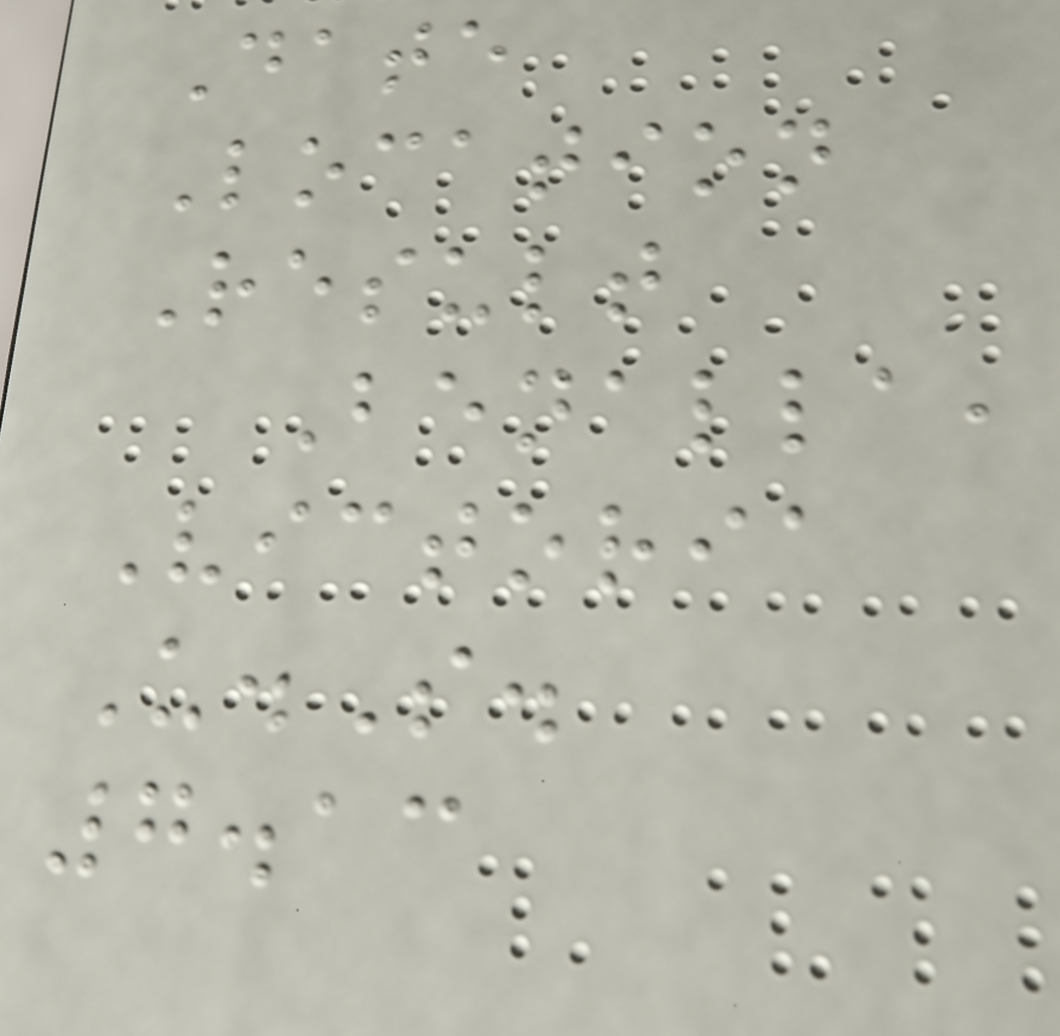Date
Location
Result
Benalla,
Victoria
U.S.
7.13
